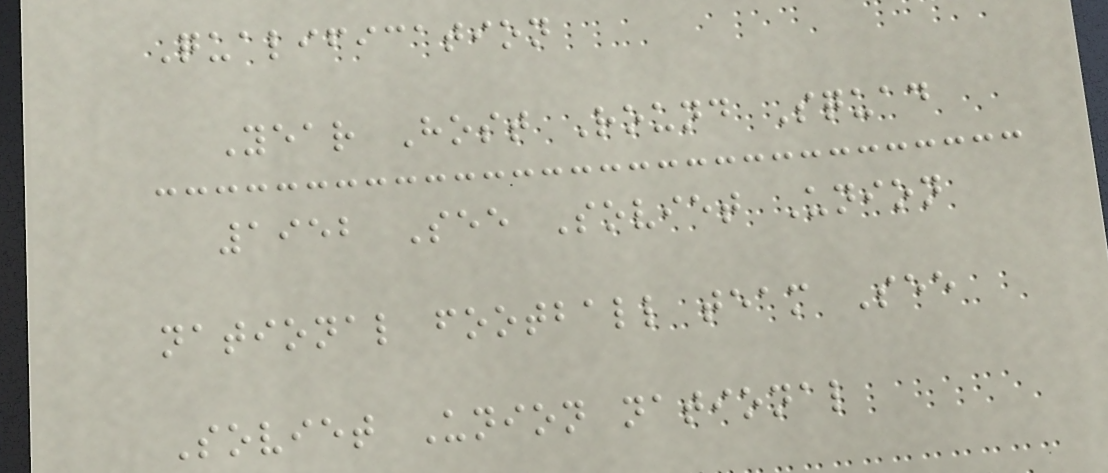Qualification
Year Host Round Squad
1952 See Soviet Union
national football team See
Soviet Union national
